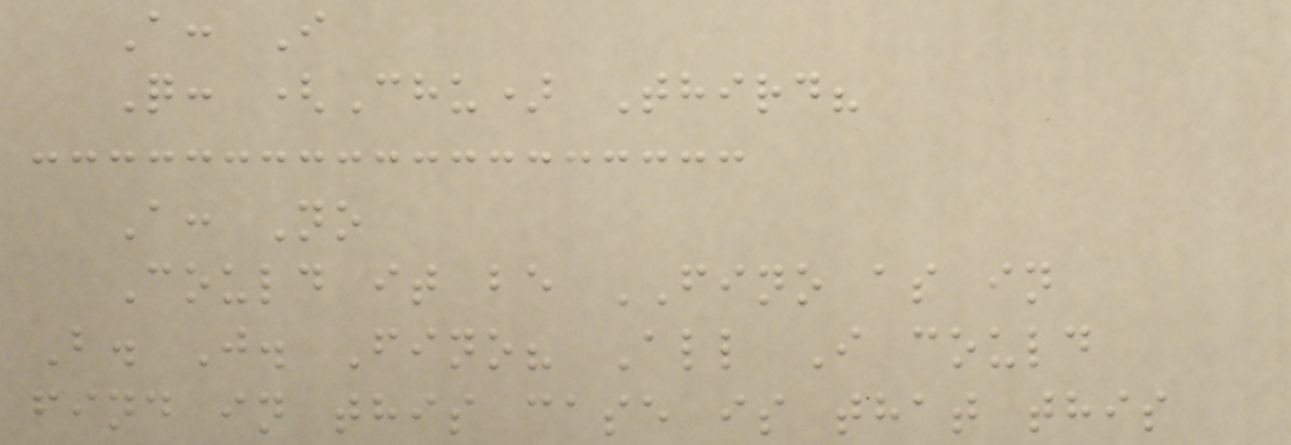A: I
Q: (Chu) Third?
A: No
Could it be FINO as in
B. J. Fino? All I could
find in this case is that this
